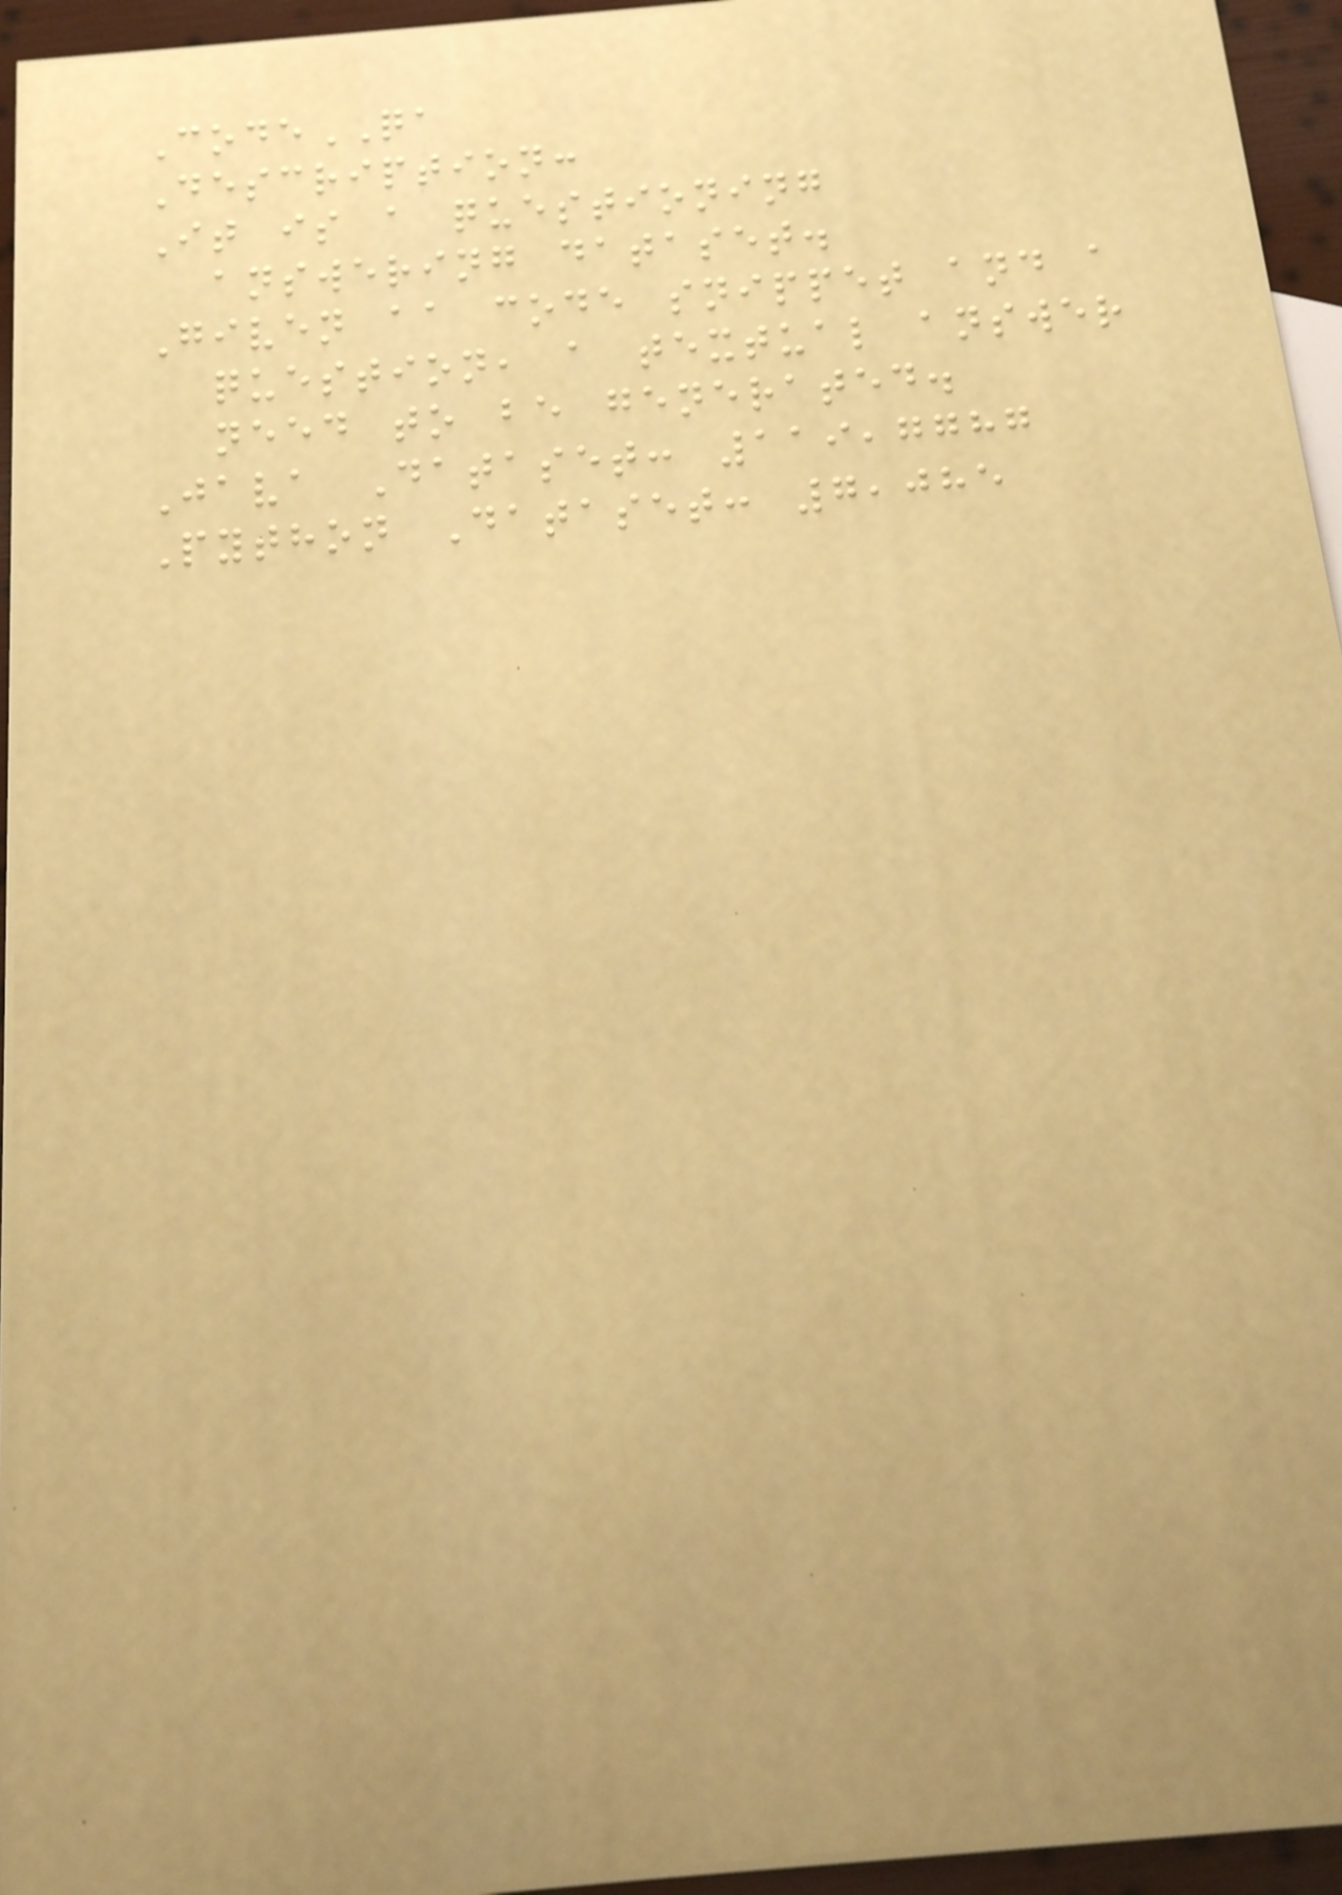CodeQA
Description:
It is a questioning
answering dataset.
Given aa code snippet and a
question, a textual answer
need to be generated.
Java Dataset: 119,7787
Python Dataset: 7,085
